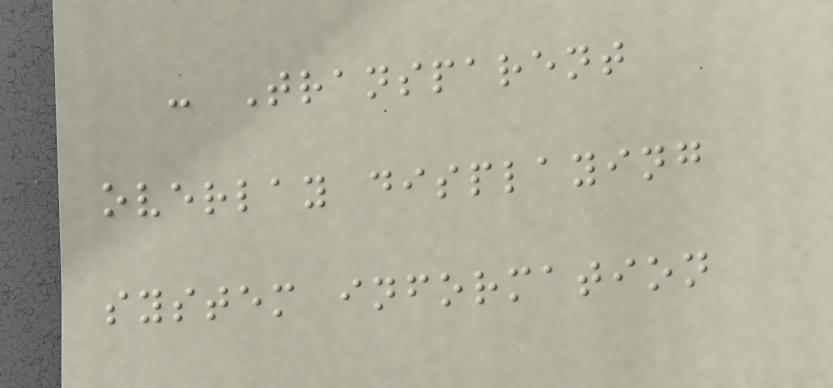- Transparent
overlay displaying
system information
